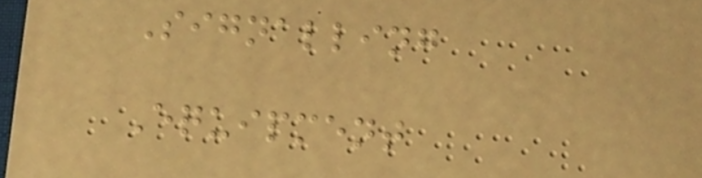Signalling
Equipment
